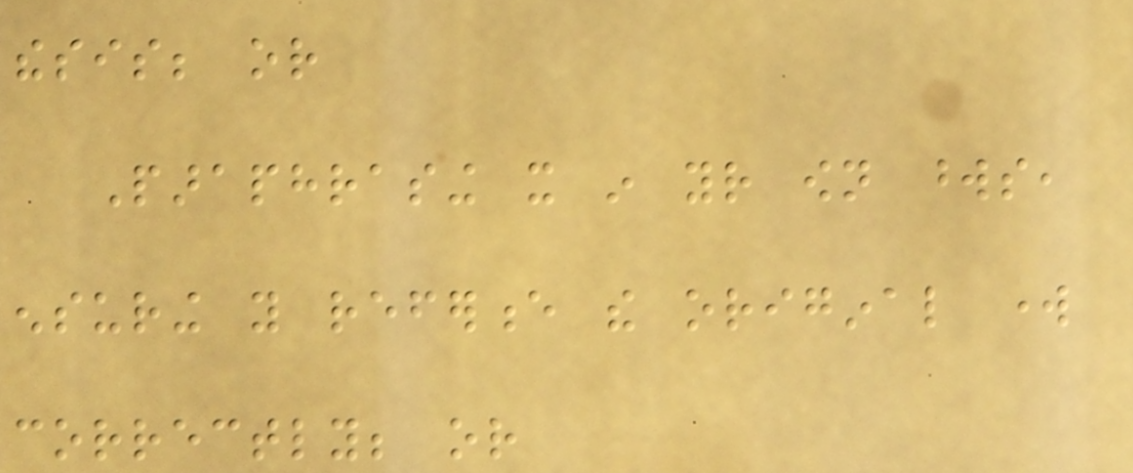thesis; or
Paraphrasing it in your own words,
ensuring you reference the original work
correctly; or
